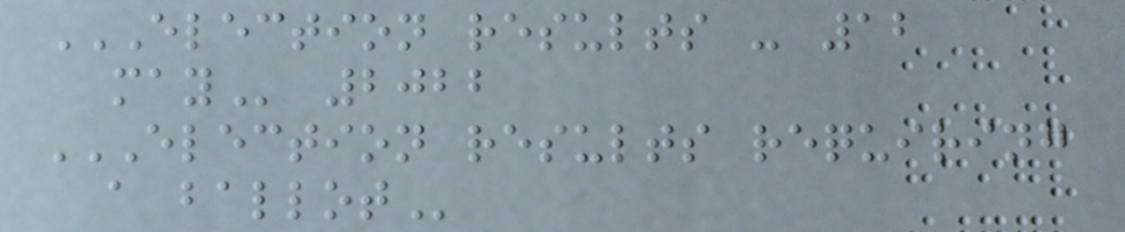ELECTION RESULTS - 12
MAY 2022
ELECTION RESULTS REQUIRING
A BALLOT
